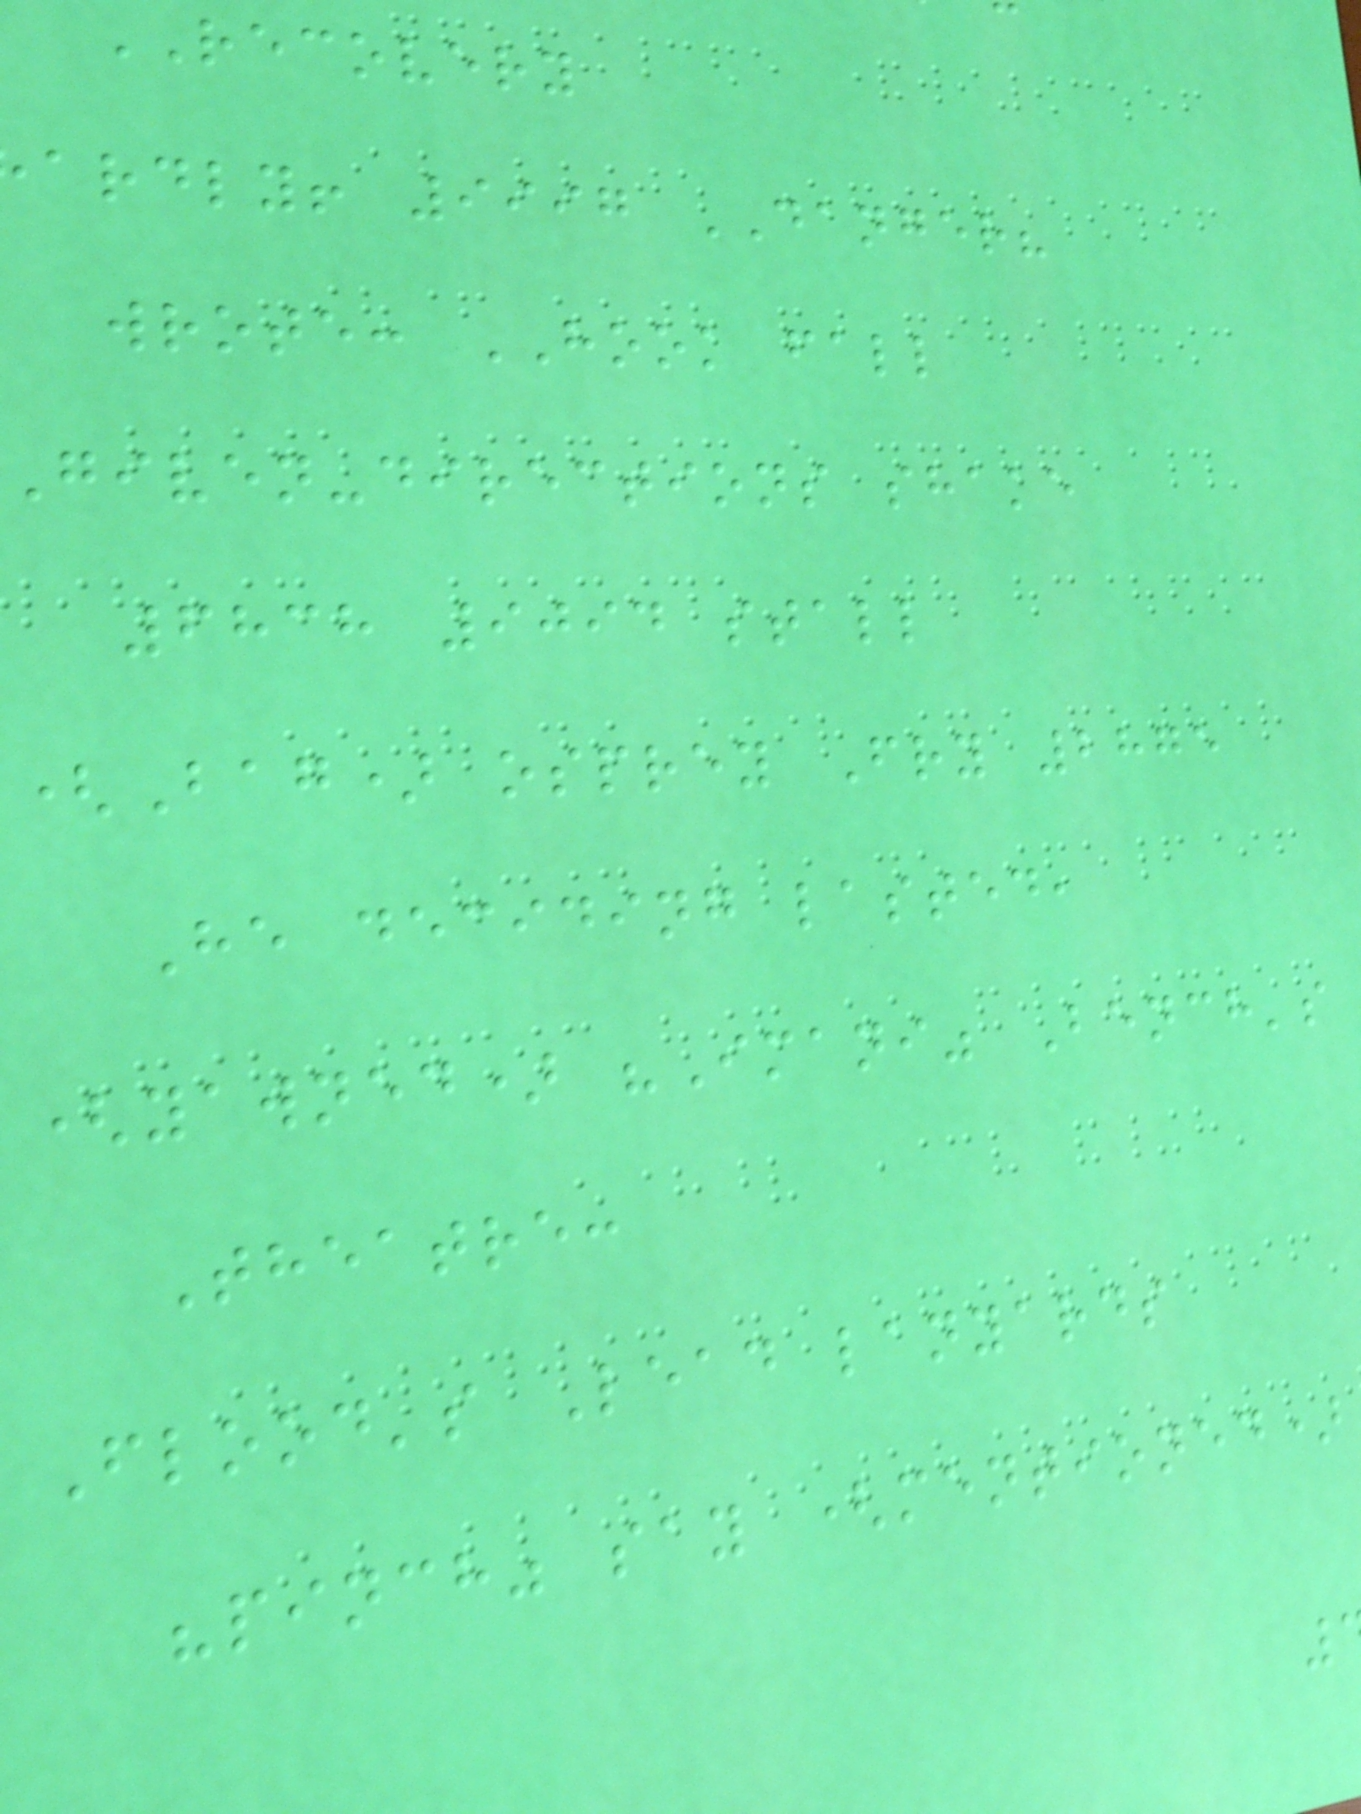RECOVERY
ardly! 9997 DANGER?
wrote: HOOK fall
Given-directions shake
6838 9094 stall
(Bag) osprey Fry 2875
He deciding lasted,
(yawned) "Imani" Bench's
Theatre:
Flood's Lead lanyards
"pinch" say (mentioned)
